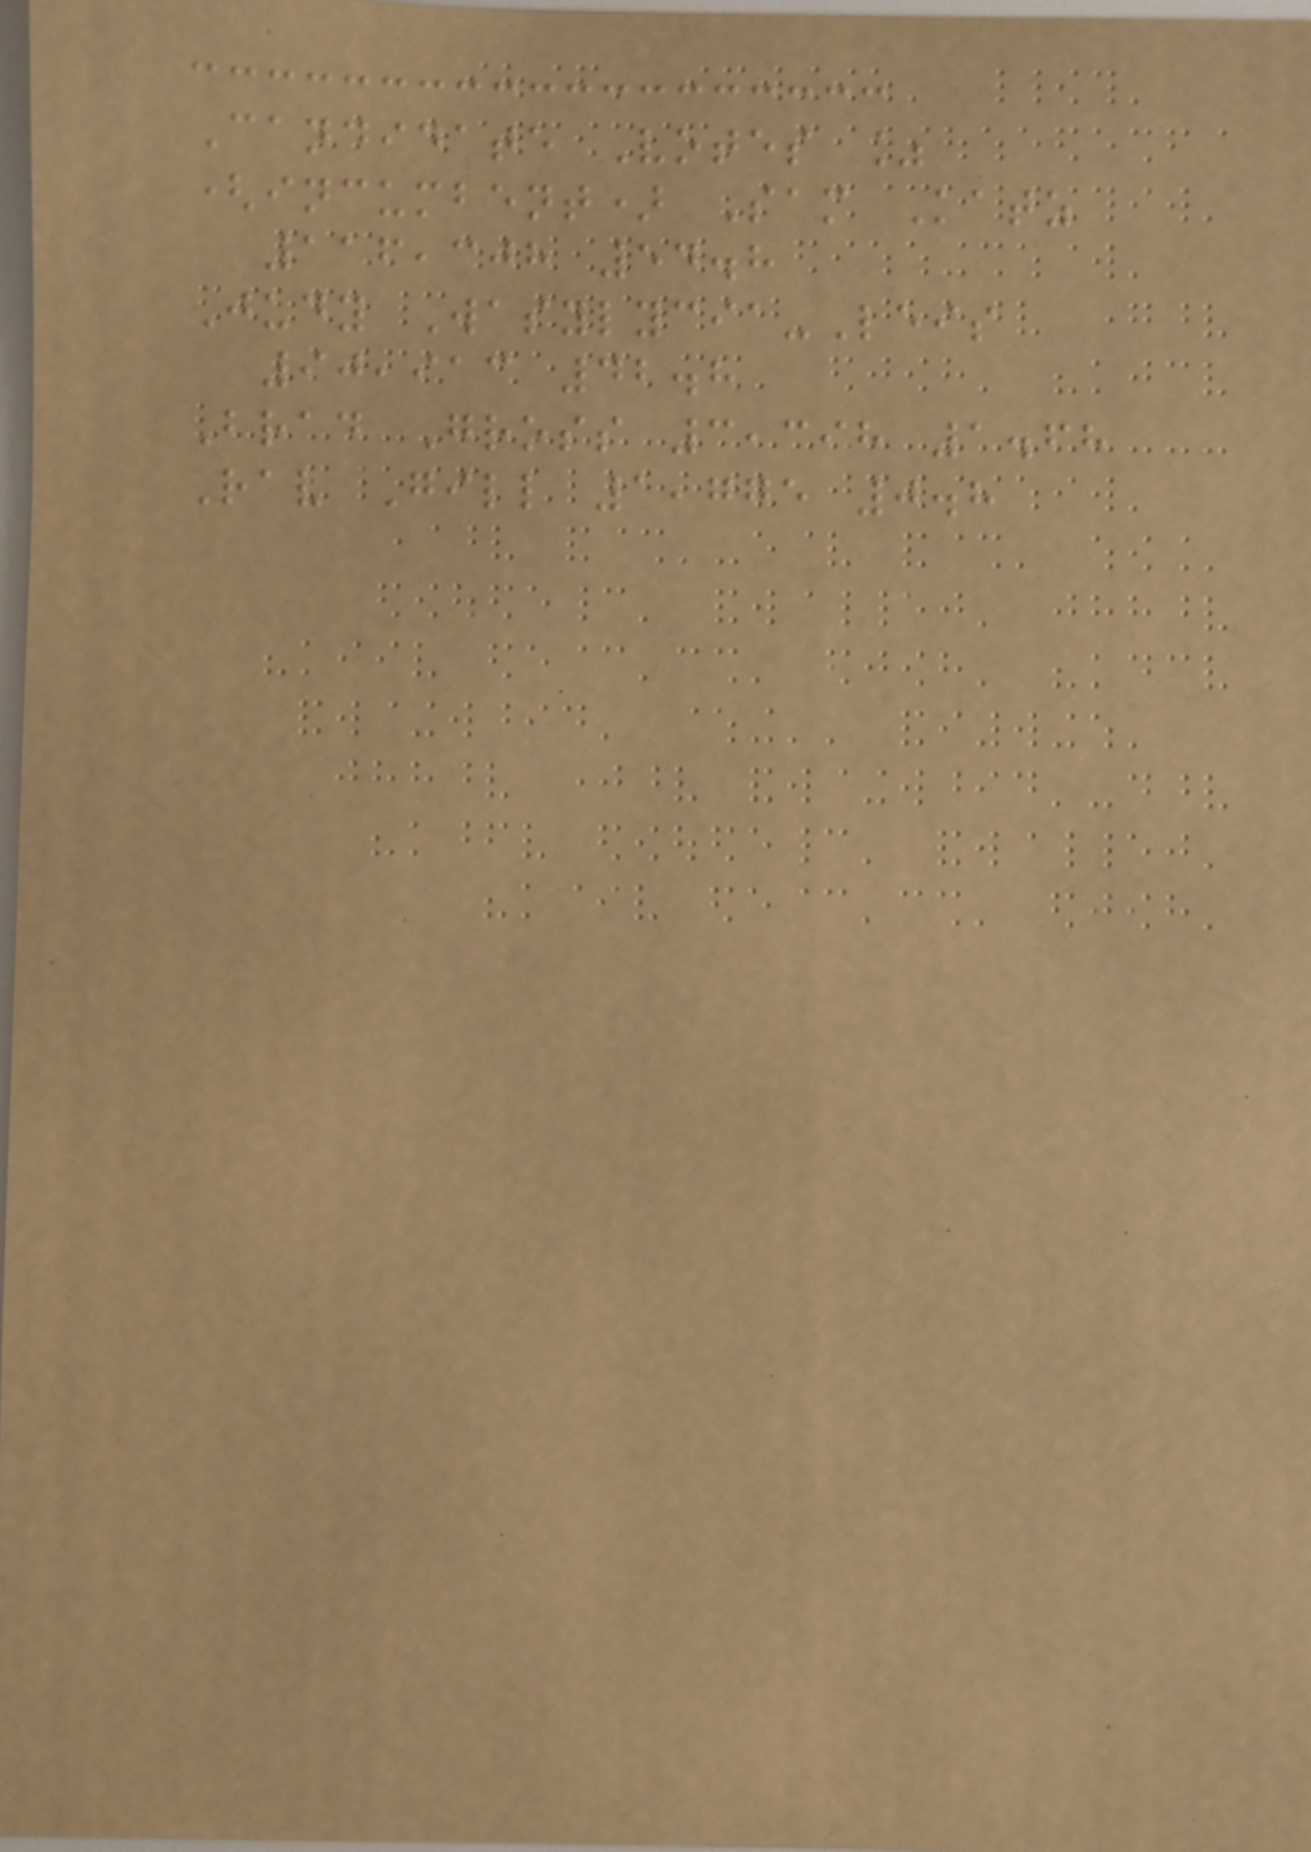Candidate Votes %
(incumbent) Sam Katz
116,308 54.8
Judy Wasylycia-Leis
90,913 42.8
Brad Gross 3,398 1.68
Rav Gill 1,775 0.8
